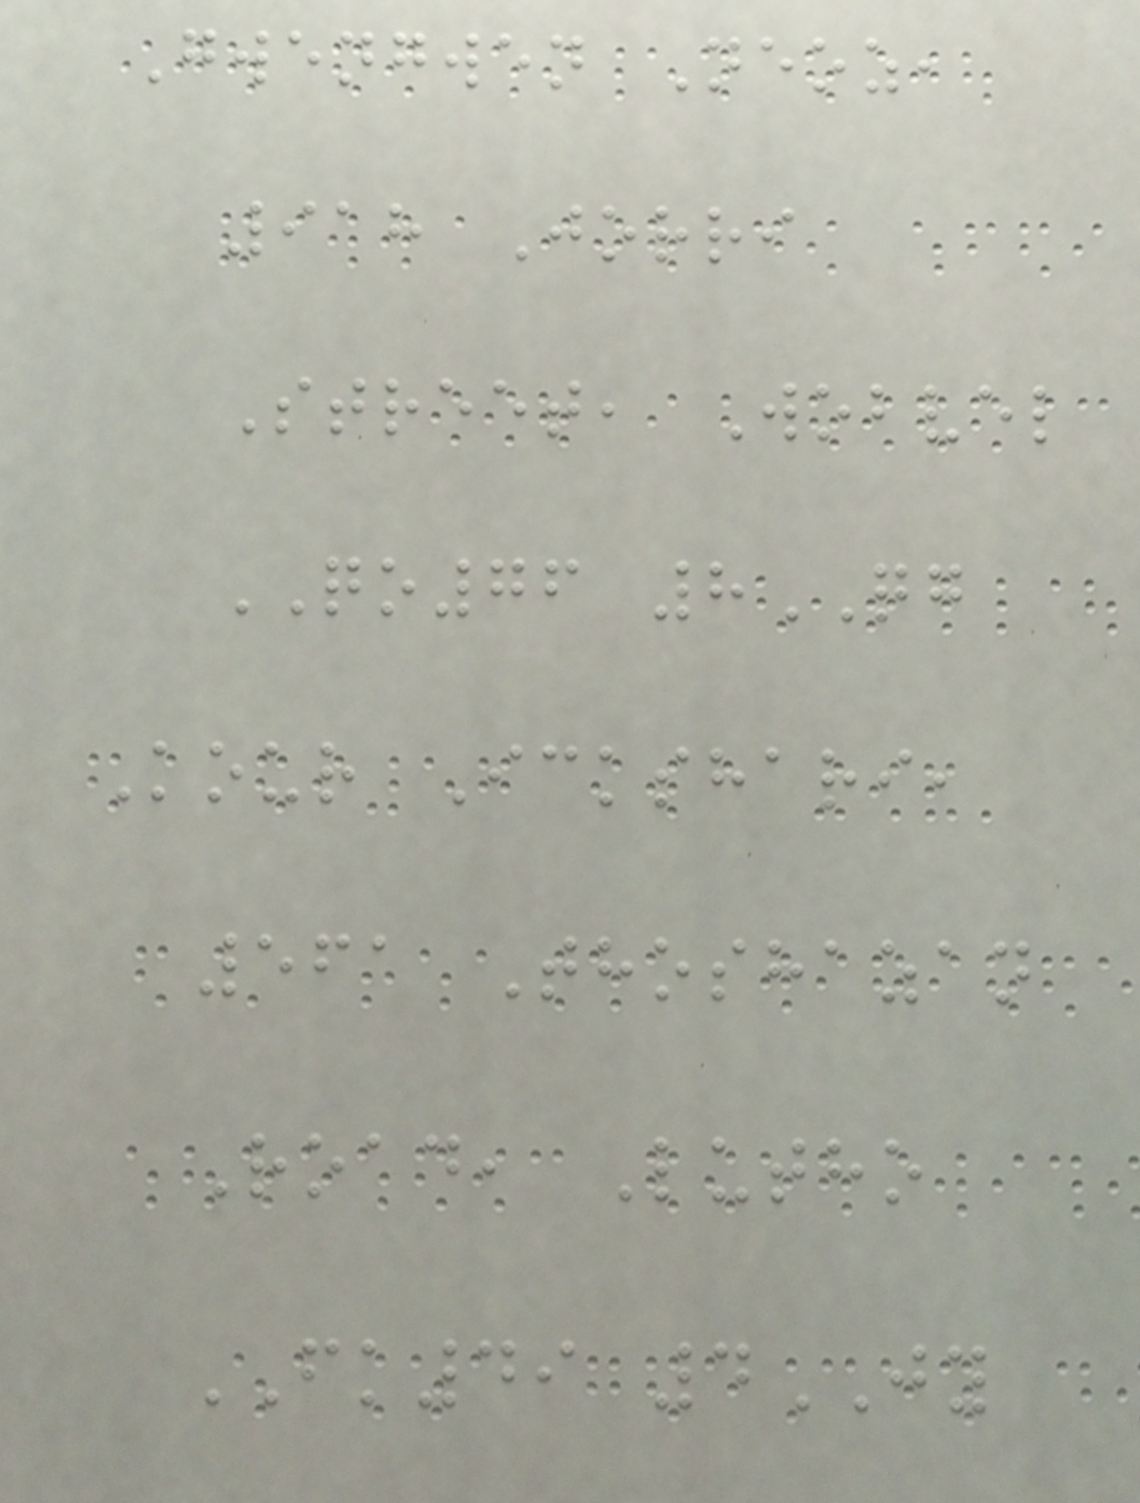Gwengwen Neoz,
918 Jorri
Street, Wobvel
QO76 8QG
Kour Ickshari,
561 Thoshazan
Road, Lutho
FK49 4JY
